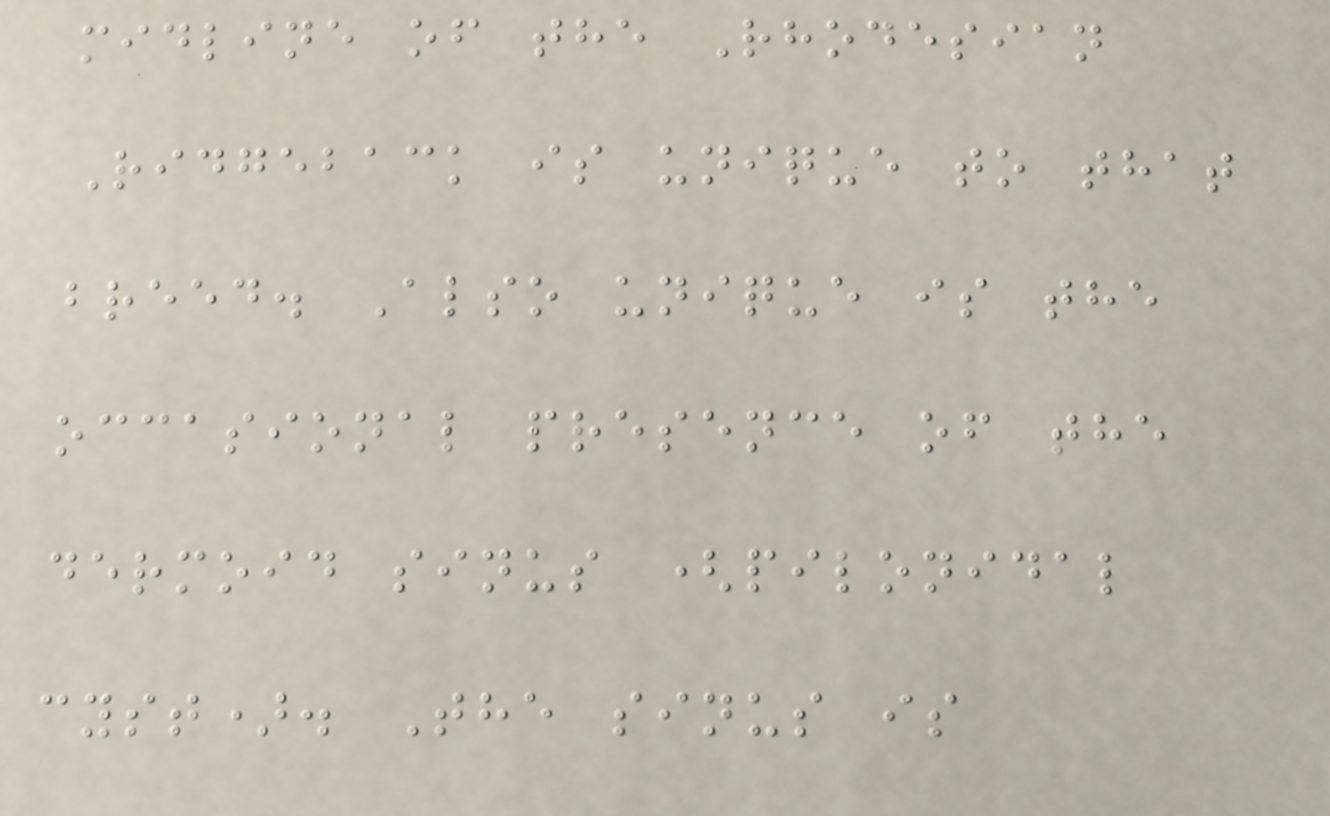midline of the Rhodesian
Ridgeback is unique to that
breed. Also unique is the
occasional presence of the
dermoid sinus (pilonidal
cyst). The sinus is
